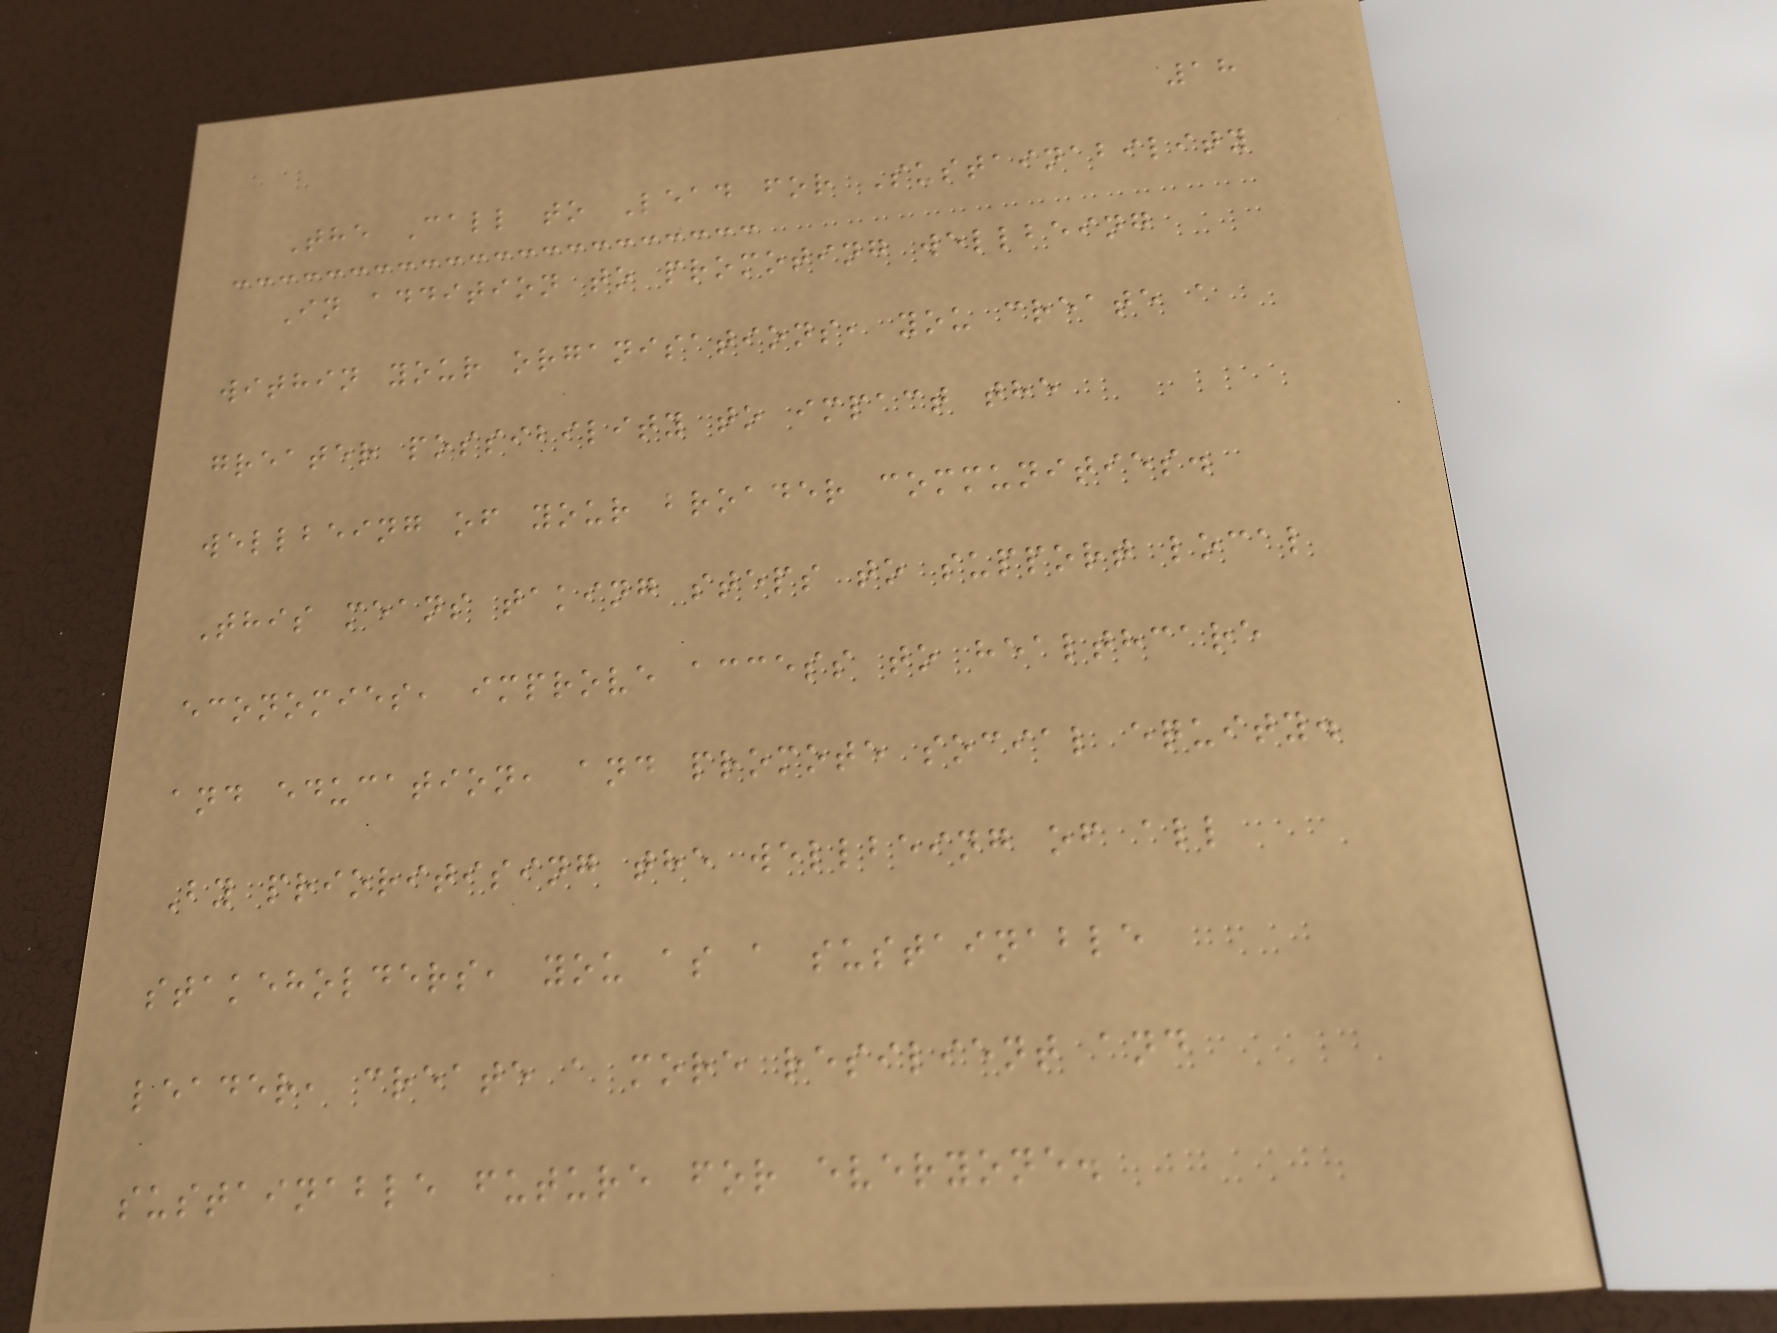18
The Call to Lead for Sustainability
In addition to promoting wellbeing
within your organisations, you create a
greater possibility to impact the
wellbeing of your broader communities.
This means taking steps to support local
economies, improve access to healthcare
and education, and promote social equity.
By prioritising the wellbeing of all
stakeholders, you as a sustainable
leader, create a more resilient and
sustainable future for everyone.
